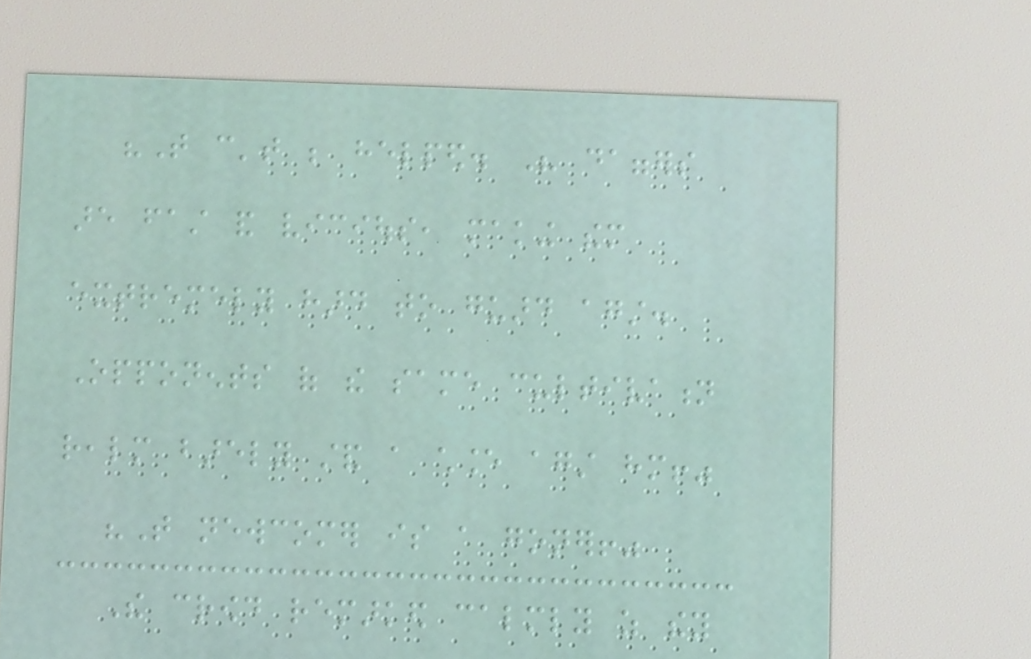"That can't be helped. His daggers
are fast and vicious, making them
extremely hard to guard against.
Opponents of the same cultivation
realm barely stand a chance against him!"
"That newcomer is a goner!"
The crowd remarked calmly as they
